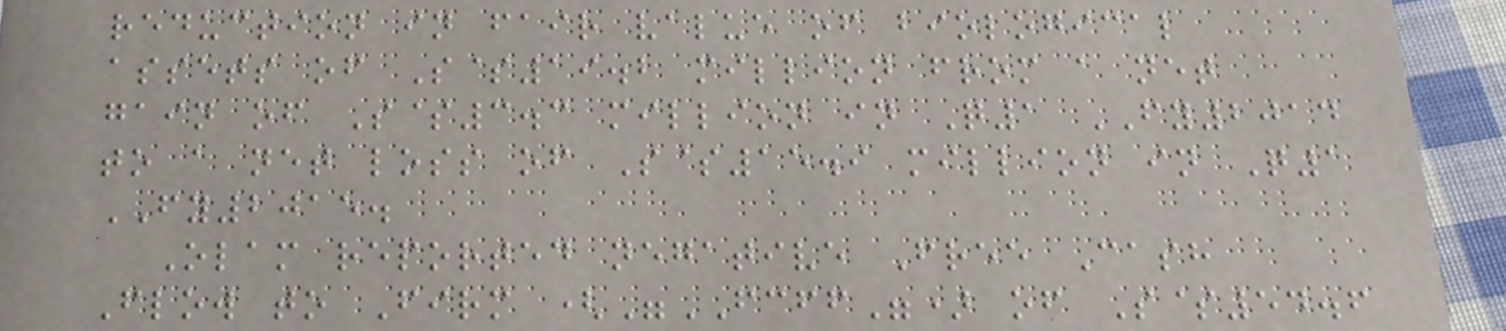reduction in fair value of biological
assets of S$19.2 million from a net
gain of S$3.3 million in Q1 FY2014
to a net loss of S$15.9 million in Q1
FY2015.
Olam reported negative Free Cash
Flow to Firm ("FCFF") of S$54.6
